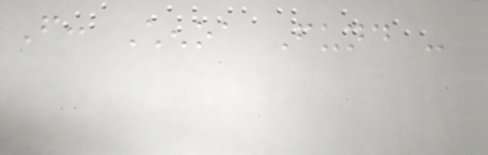From: Chenoa Fund -
